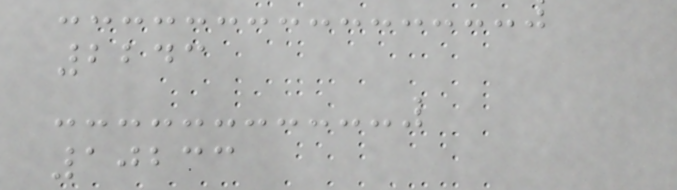2243
10233
